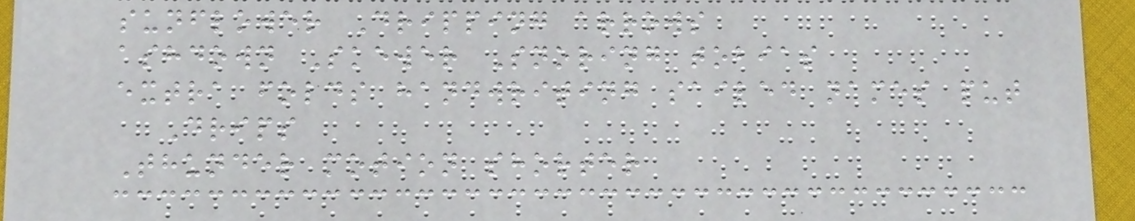sunflower Dripping arrows
ashdown Skewer Snoring tobias
extra folds handwriting sailed names put
Drips
Thunder motion shorter
